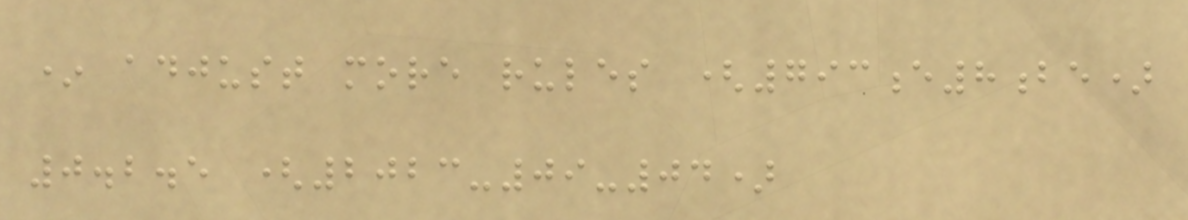* adjust more rules (793e8be)
0.2.5 (2023-09-04)
